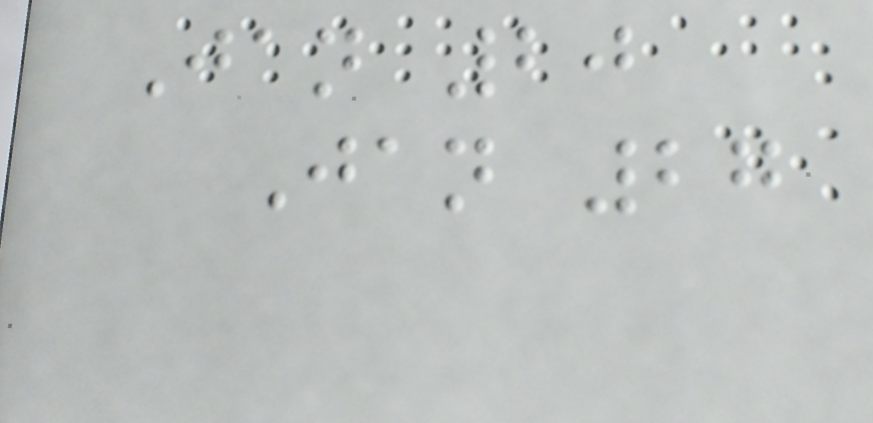Jan 20
Jan 27
